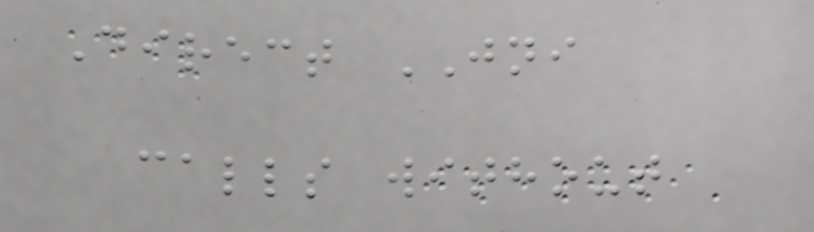Direct JNI
calls without
